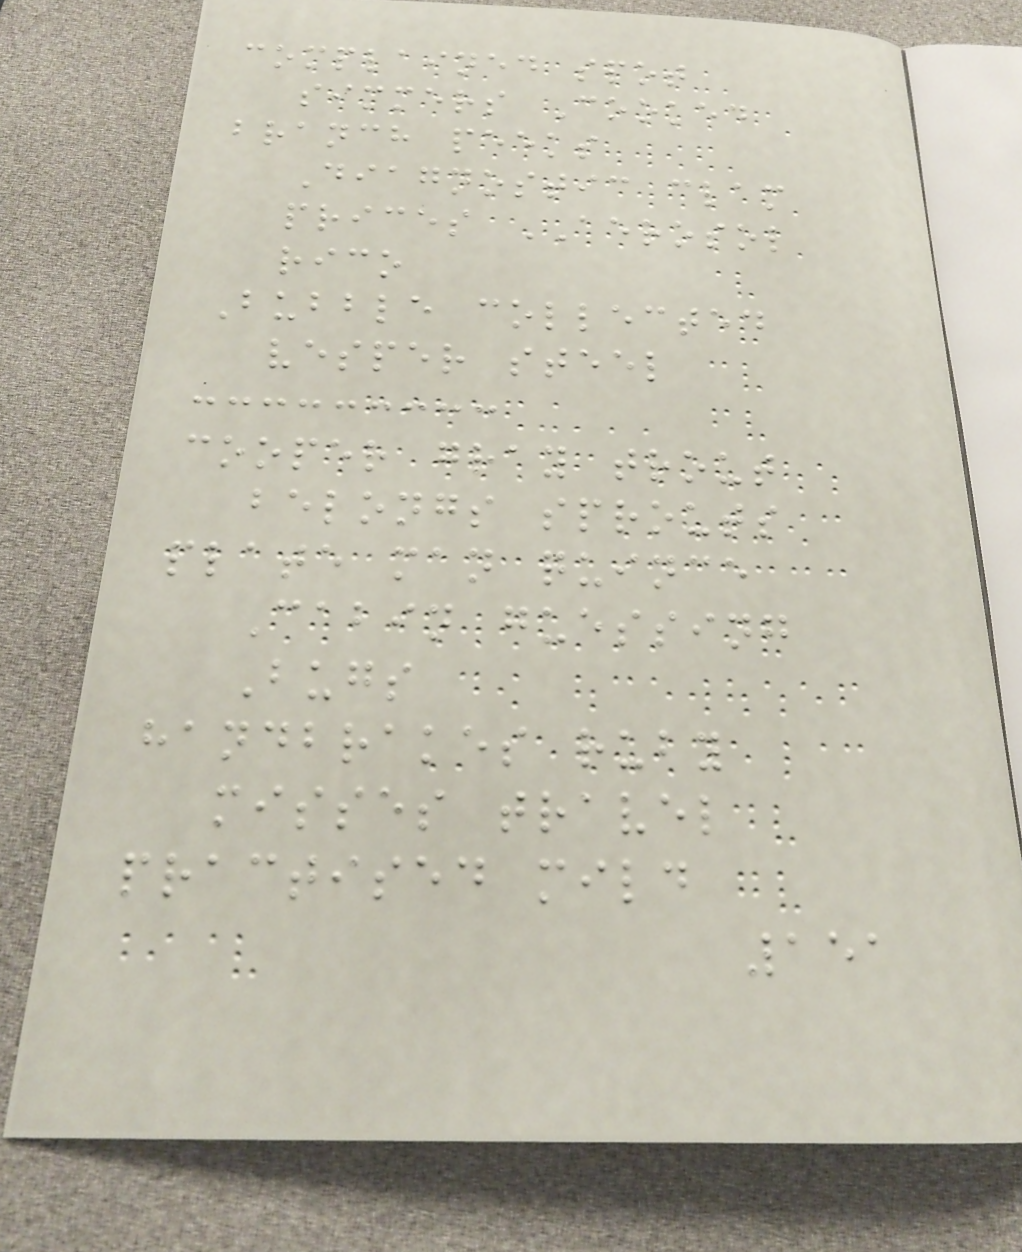complained spot
simmers Cooked
branch peeks
Diagnostic clam
prices AEROSOL
rico
Bubble collected
vesper steel
cooper gray trout
belongs sprouts
plate man quince
Cabin guessing
Bugs
handbrakes ruby
misses travel
practised mild
151
